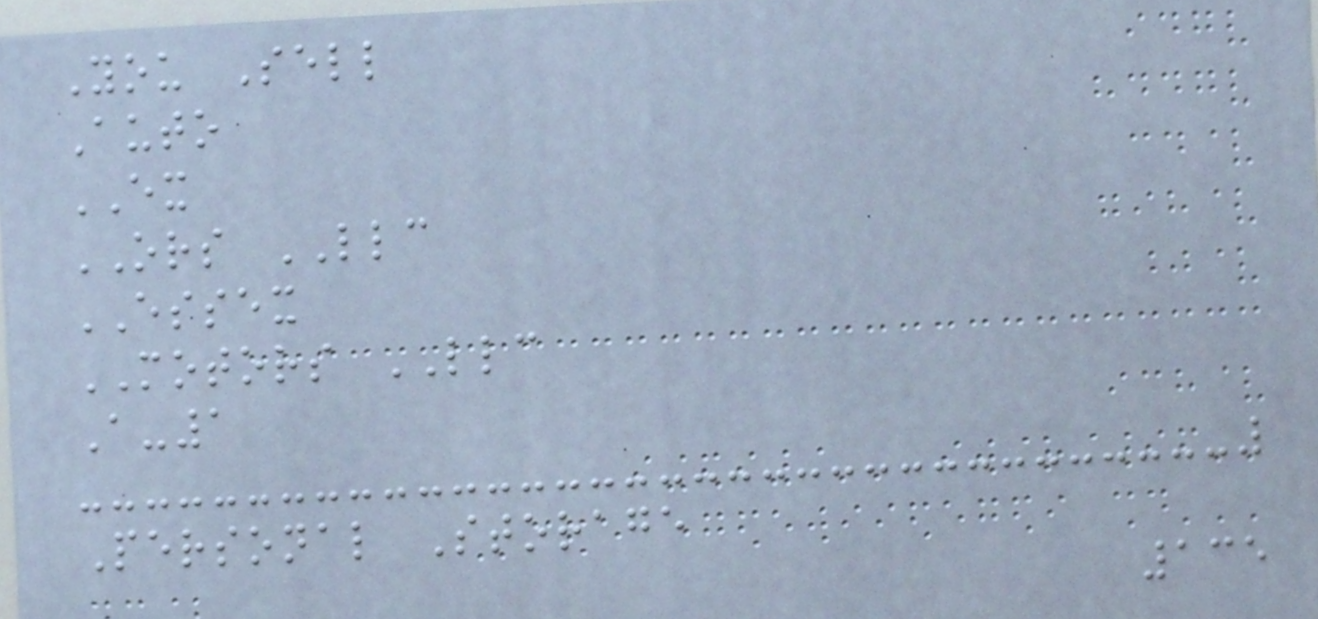You Sell
Auto
EX
ORS LLC
ESSEX
MOTORS LLC
A-1
Personal Storage
135
